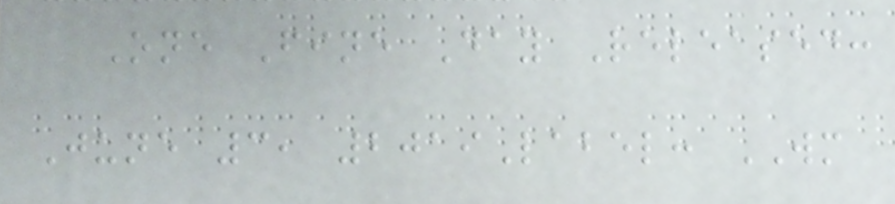One Fine Day Released:
June 3, 2019Label: WM
